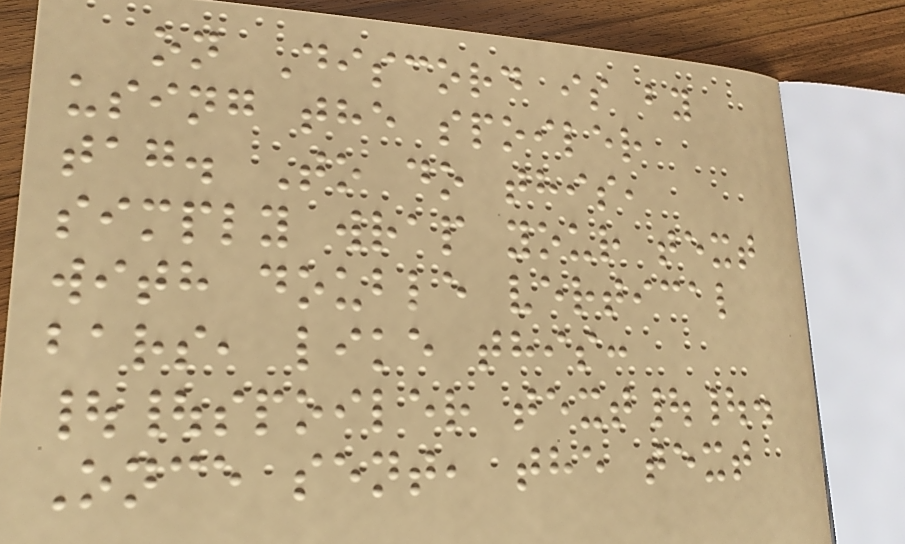on Discord is by
using the spoiler
tag. To do this,
simply wrap your text
with double vertical
bars, like this:
||spoiler text||.
Once sent, the text
